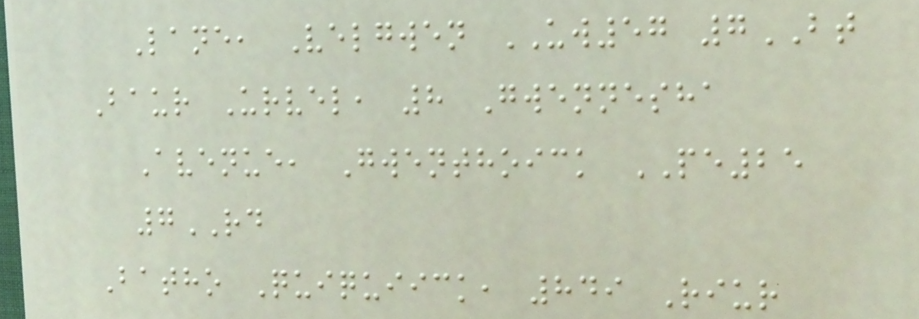Lane, Velgwen UW57 7BT
Baur Urvel, 8 Gwennesha
Avenue, Gwenthoick PE25
7RD
Batho Quiquiick, 849 Riur
